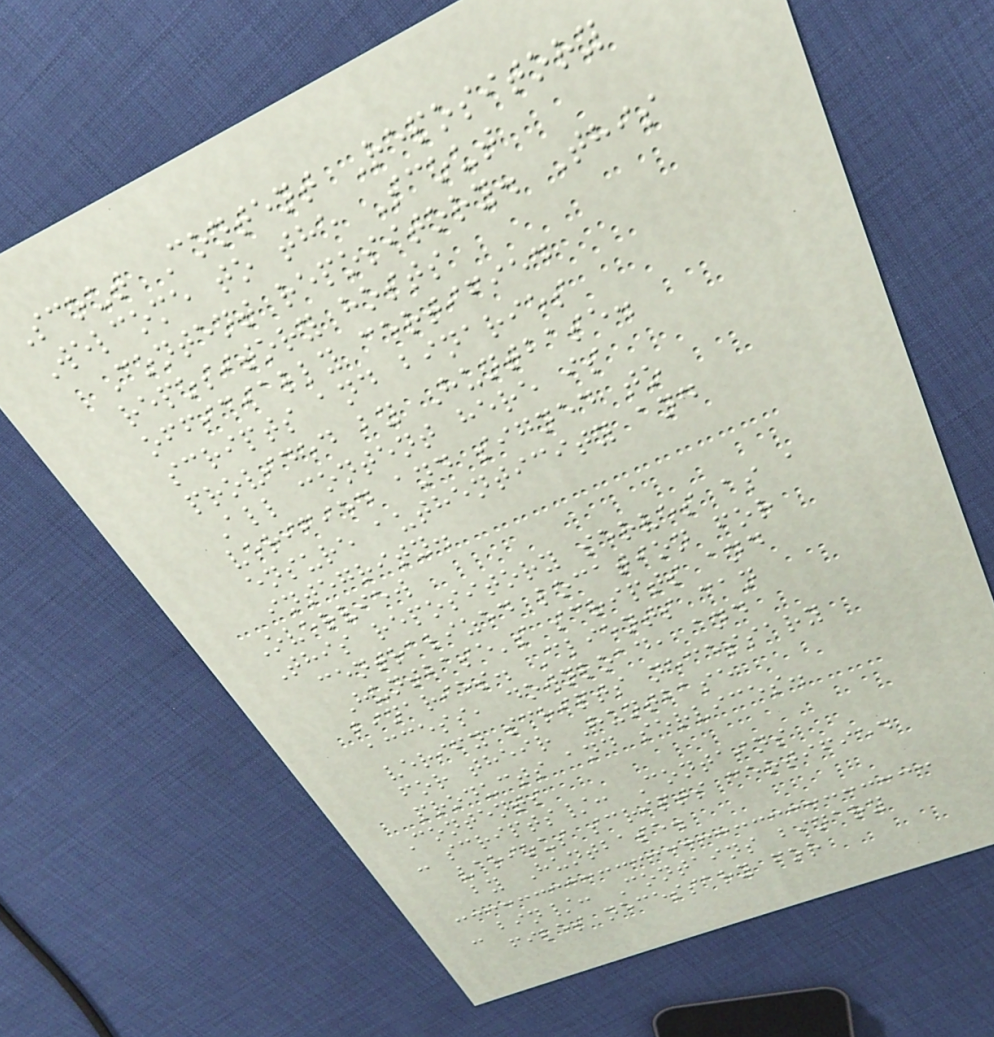Scout Content Repository
Welcome to the Scout
Content repository. This
repository hosts
officially certified
scripts and binaries
provided by Huntbase.
All content here is
verified and signed to
ensure authenticity and
integrity.
Overview
This repository serves as a
centralized location for
Huntbase's scripts and
binaries. Clients can
access, download, and
verify scripts necessary
for their Huntbase
products and services.
Contents
- scripts/: Contains
various scripts certified
by Huntbase.
- bin/: Contains binary
files necessary for
